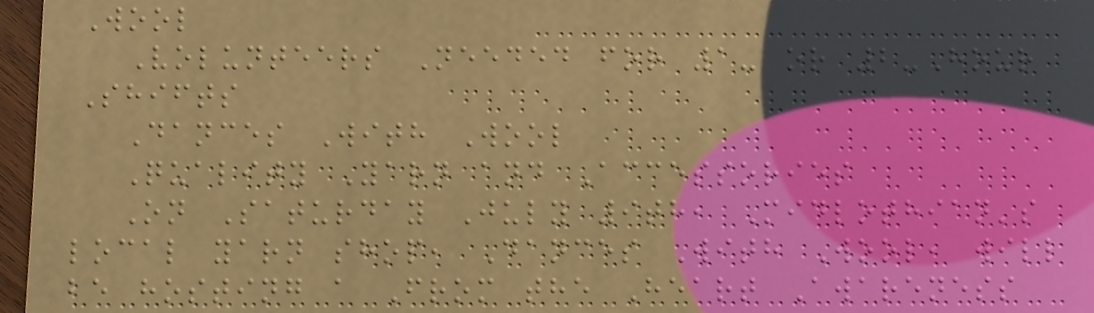Wool
Volunteers Needed for 1- or 2-Hour
Shifts
Dances With Wool
Quality Yarn and Accessories
On Saturday July 9th, Midlothian's
local yarn shop, Dances With Wool, will
be hosting a From the Heart Awareness
